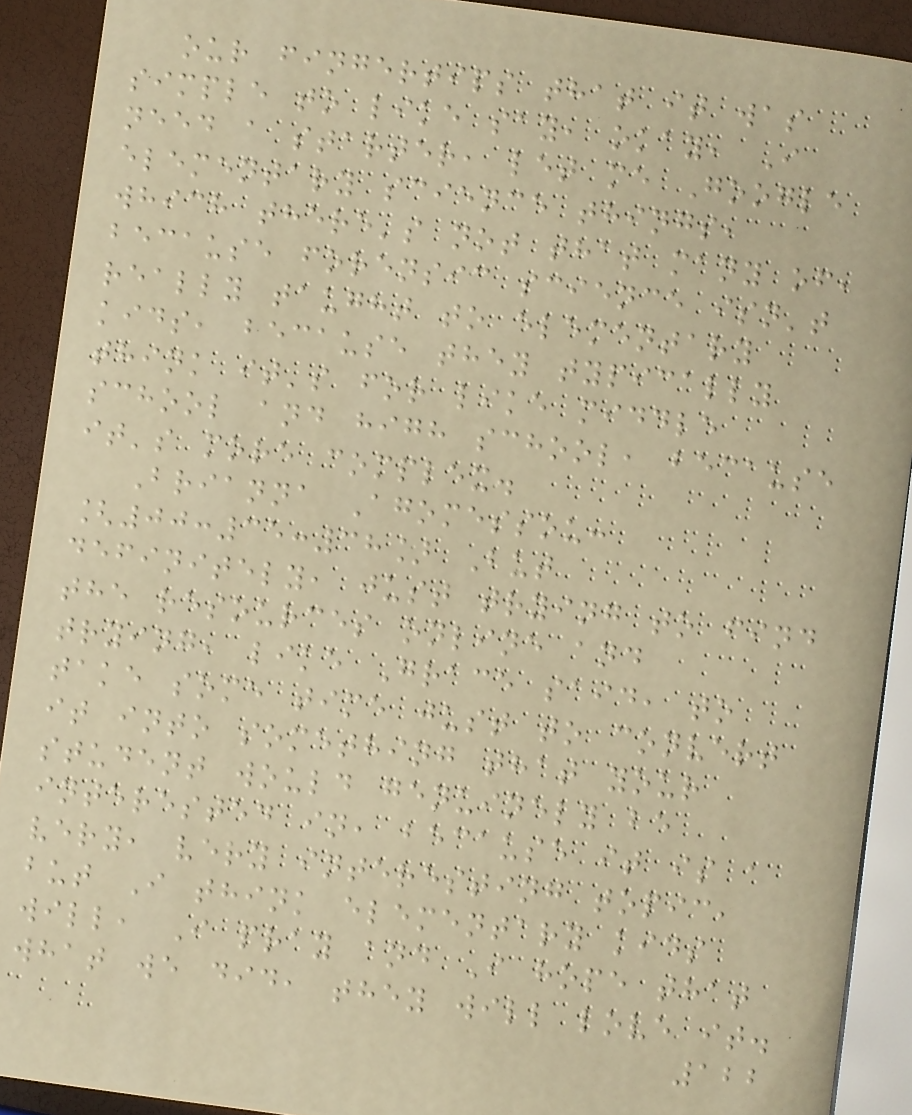our fingertips that it was
simple to like say, okay, I
need a starter, let me Google
elementary science things,
which there's not that many of,
because forensic science isn't
really taught to elementary
kids, because they typically
think it's for like middle
school and high school, because
it's more complex.
Brianna Agomessou:
[00:35:38] But
definitely, just trying to find
the resources online and
trying, like Grace said, to
take some time just to convert
it into something that your
student would genuinely be
interested in, because it is a
very, very interesting topic,
but I think elementary kids
will, I pray and I hope that
what we did, they will love it.
122
